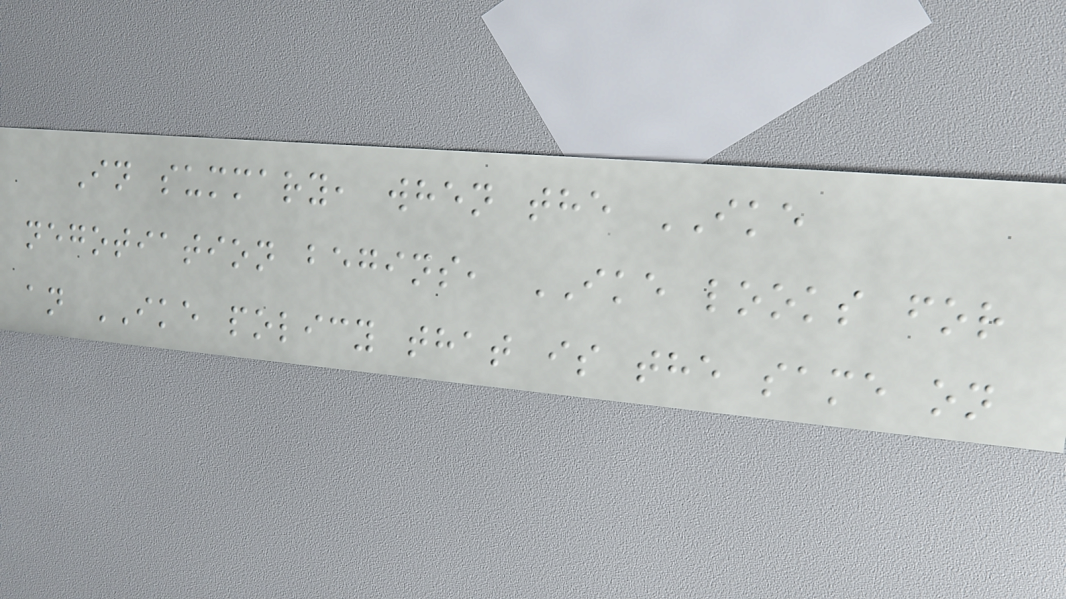In summary, when the IKE
negotiation begins, IKE looks for
an IKE policy that is the same on
